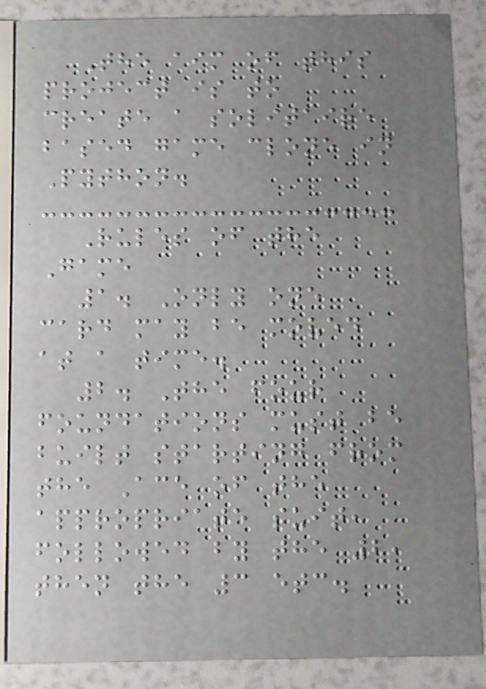The aim of this
project is to
create a solitaire
based game clone in
Python.
Rules of the
Game
1. Only one
card may be moved
at a time.
2. The four
foundations must be
built starting from
the Ace of the
appropriate suit,
followed by the 2,
then the 3 etc.
